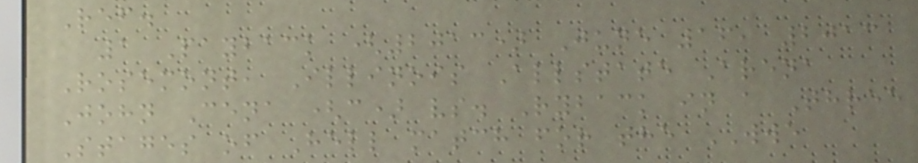Ref.
1 Payback (2013) June 16, 2013
Rosemont, Illinois Allstate Arena
John Cena (c) vs. Ryback in a Three
Stages of Hell match for the WWE
